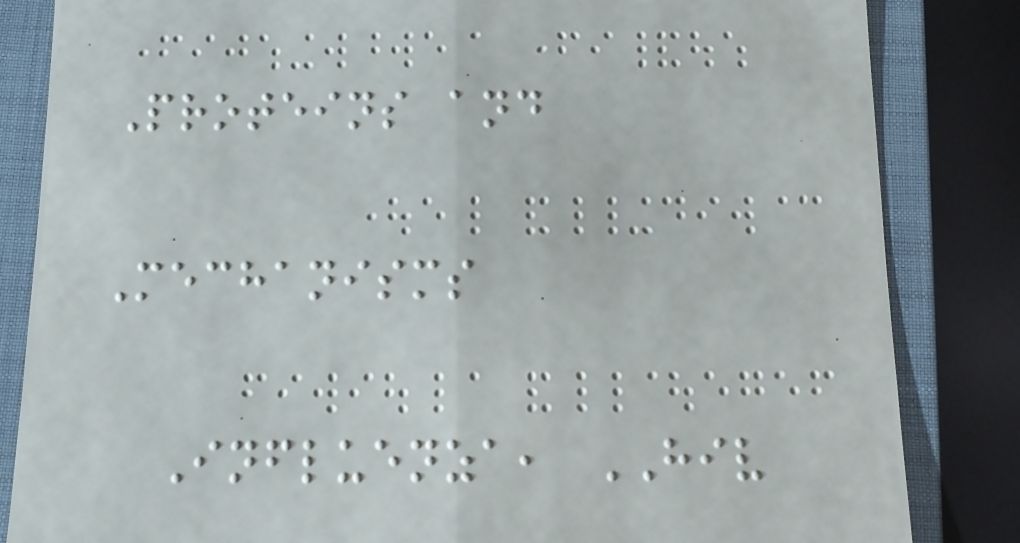Proteins and
Mechanisms
Influenza, HIV
